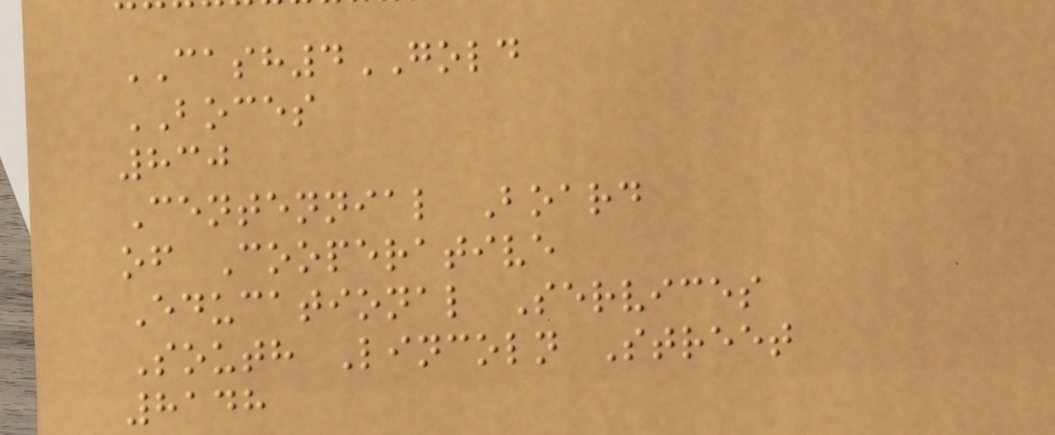CASH4GOLD
BOCES
830
Centennial Board
of Cooperative
Educational Services
South Lincoln Street
8148
